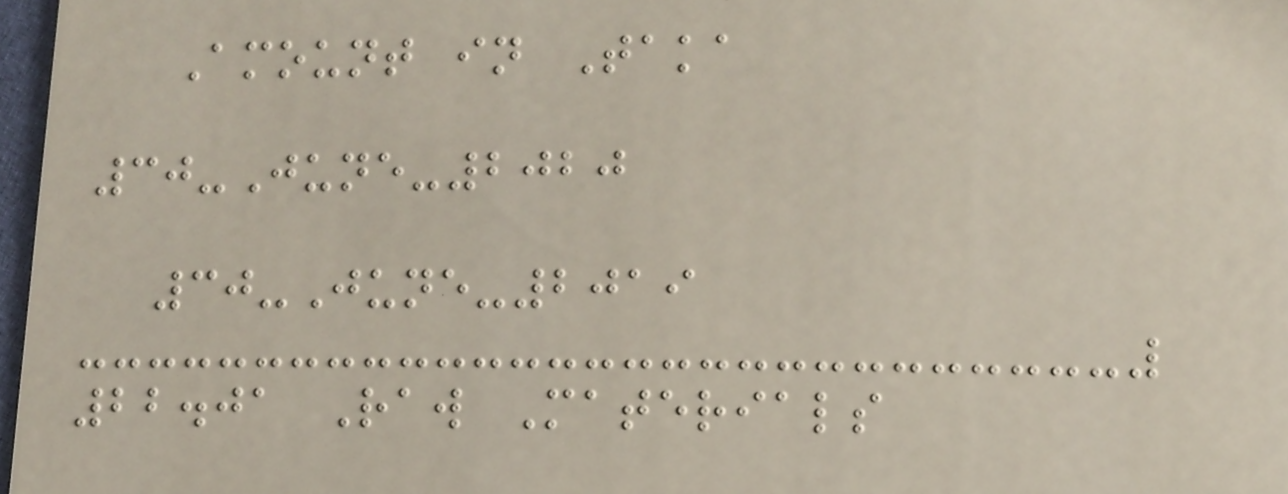Amount in Taka
30-June-2020
30-June-2019
22.01 Raw Materials
